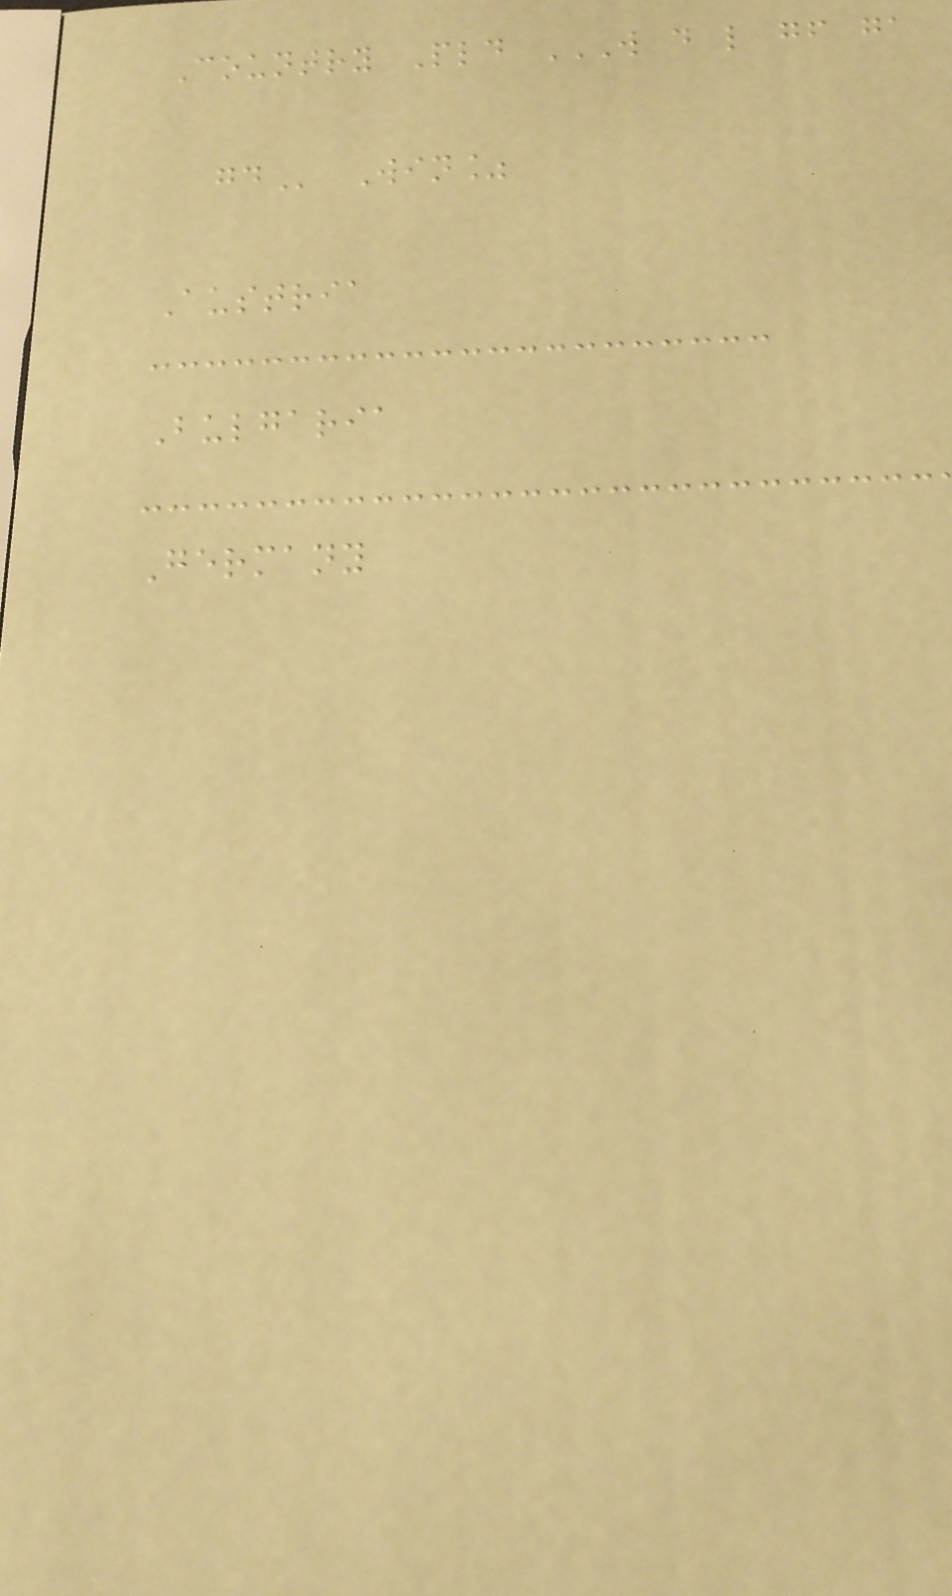Country Pld W D L GF GA
GD Win%
Austria
Bulgaria
Germany
